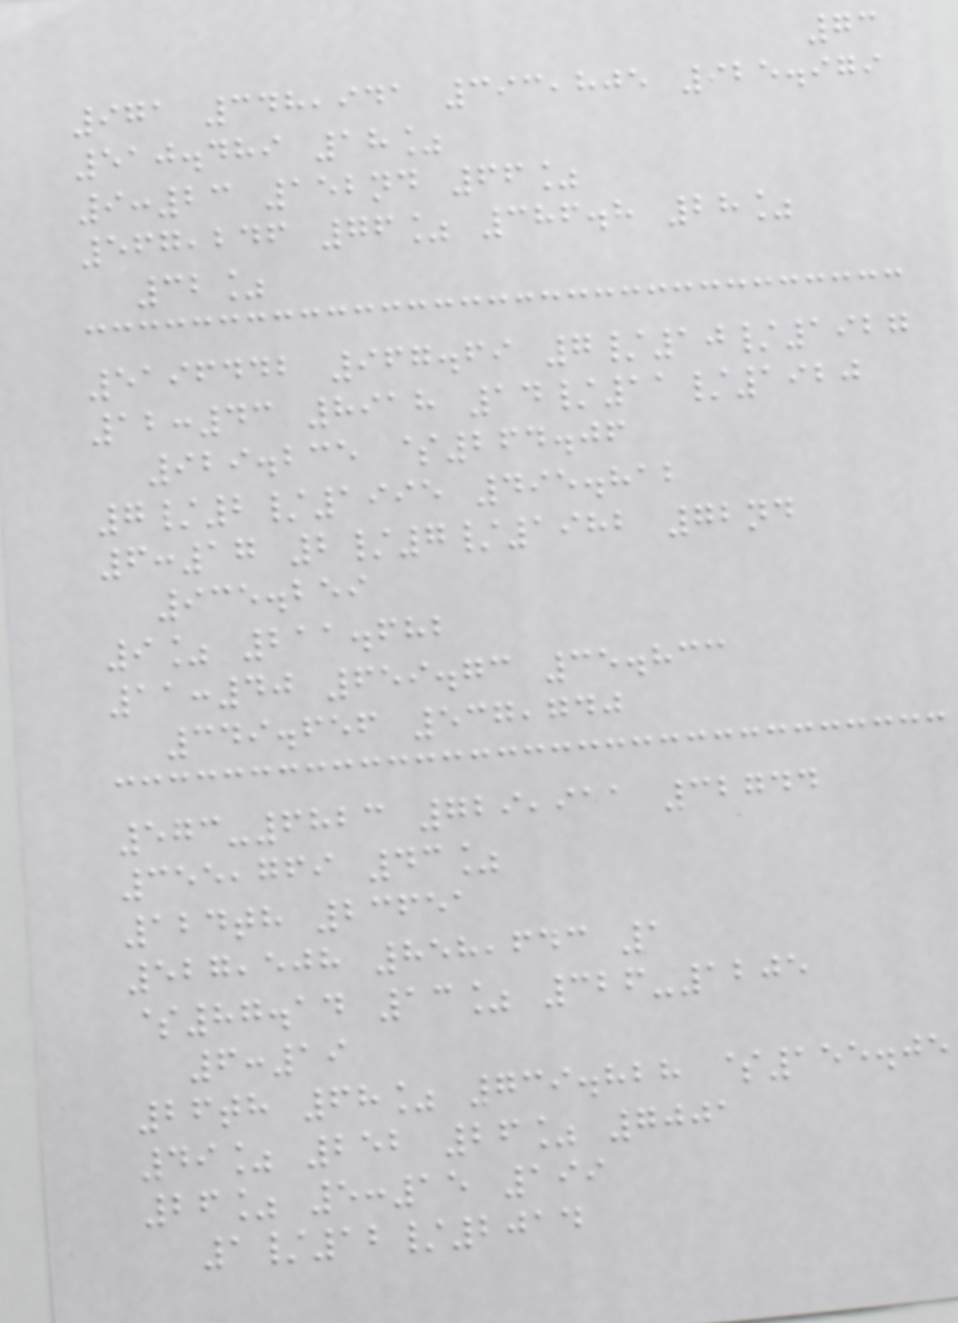73
971 348,941 393,805 925.979
510.489 18%
9:23 152nd 66%
567,246 76% 386.8 28%
32%
5196442 967.69 7/10/1927
12:43 8918 14/11/1920
929.235 $264.06
7/2/1995 495.812
6:17 2/7/1982 72nd
935.259
9% 211.682
11:40 659.73 35.833
349.656 537,740
573-6823 729,911 32744
355,769 43%
124th 23651
527,508 858,643 1
$87.14 13% 326-1205
6:19
26th 68% 739.828 $155.05
49% 252 26% 7001
26% 5:15 199
1/12/2014
